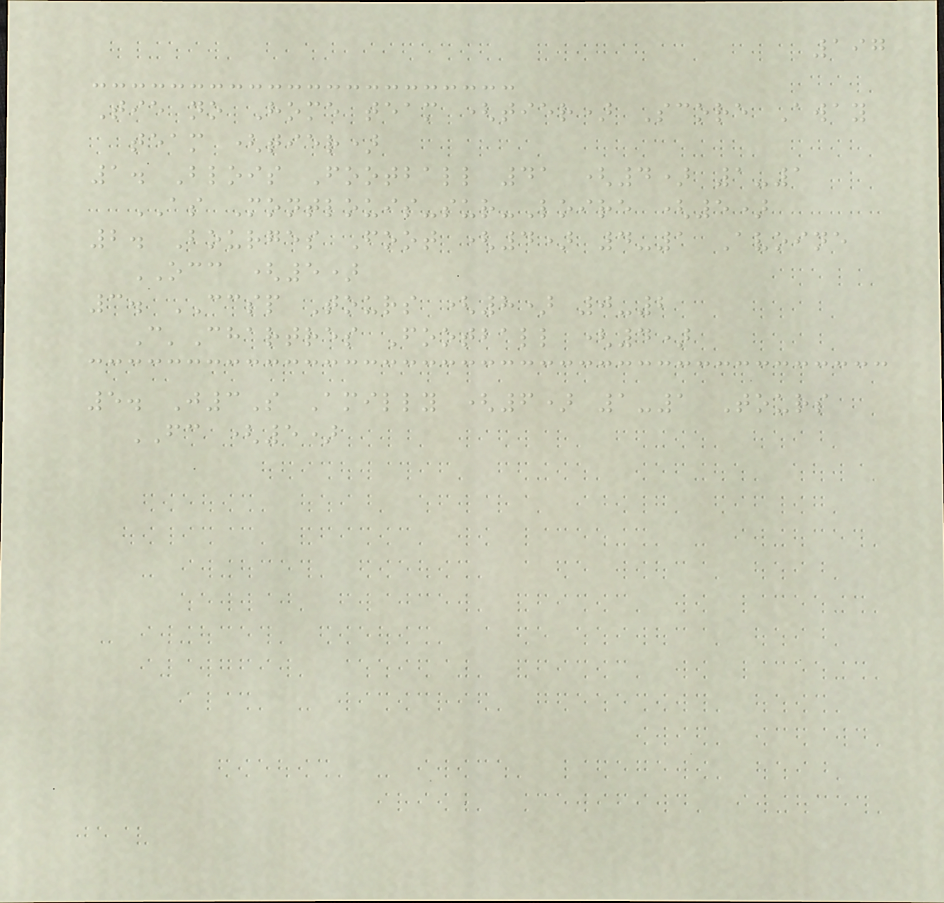197
Tie no Home team (tier) Score Away
team (tier)
1. Blois Football 41 (4) 1-1
AS Montlouis-sur-Loire (5)
2. Bourges Foot (4) 4-1 Avoine
OCC (5)
3. CCSP Tours (8) 0-2
C'Chartres Football (4)
5. J3S Amilly (6) 1-1 Tours
FC (5)
